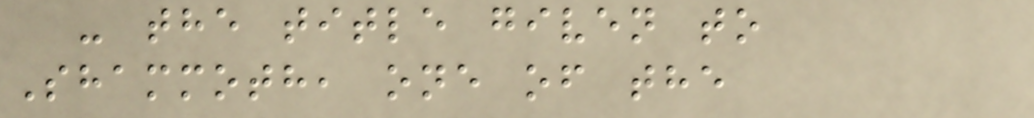- the title given to
Shammoth, one of the
